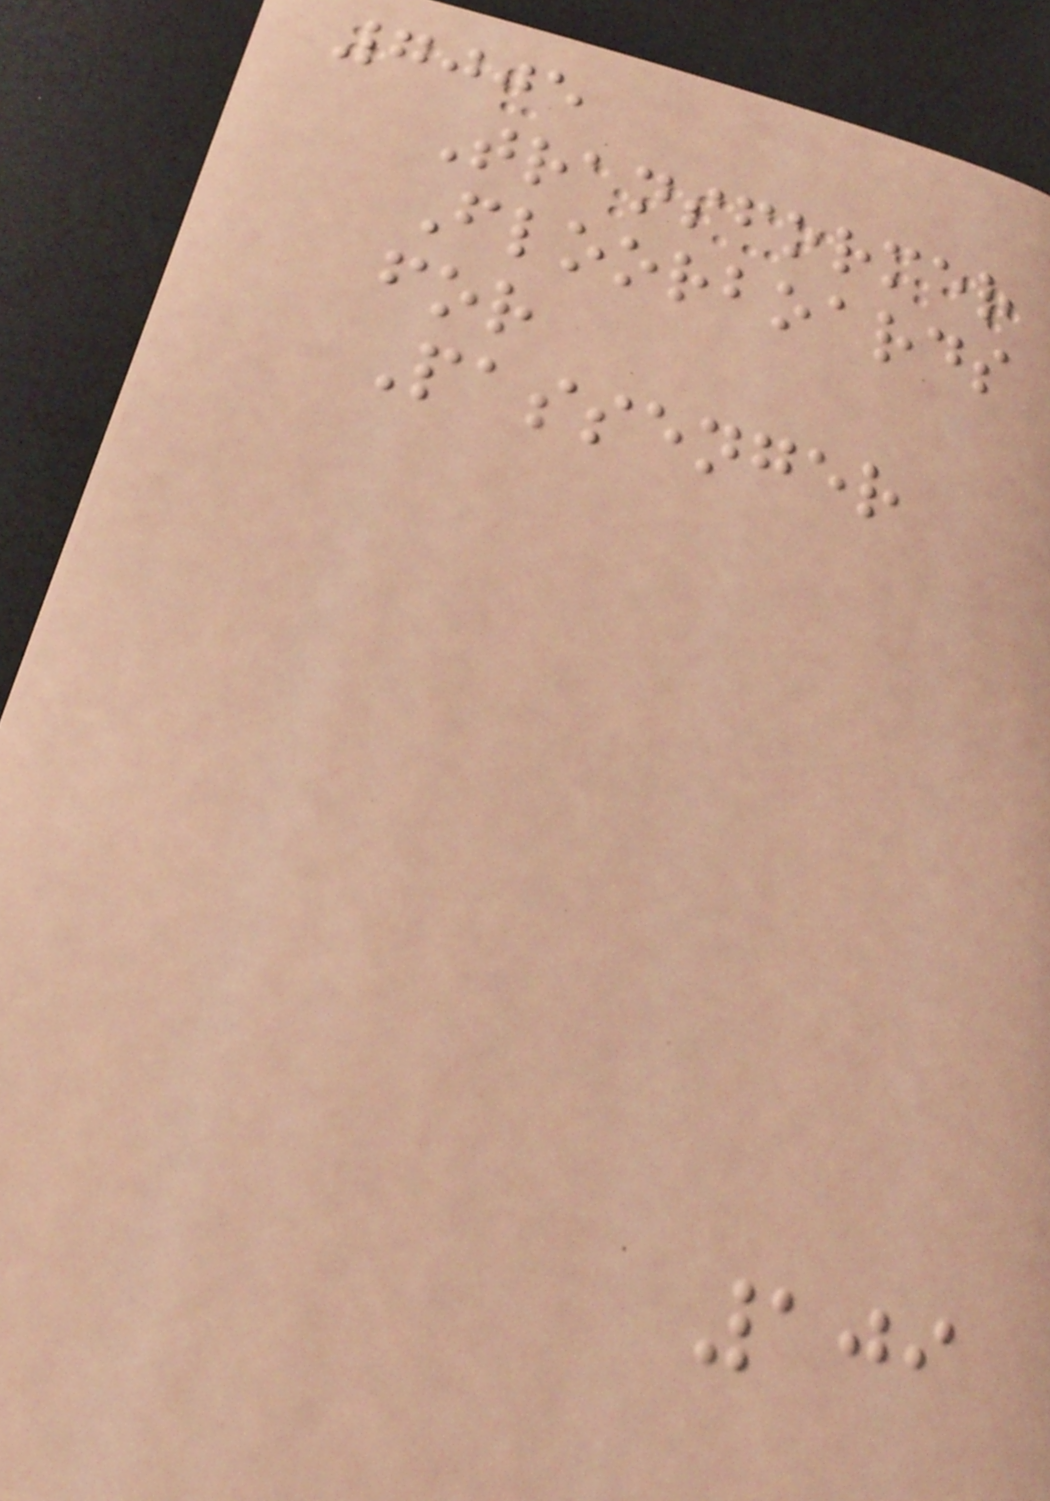7005
Transformer
Floorboards
for
Passenger
109
